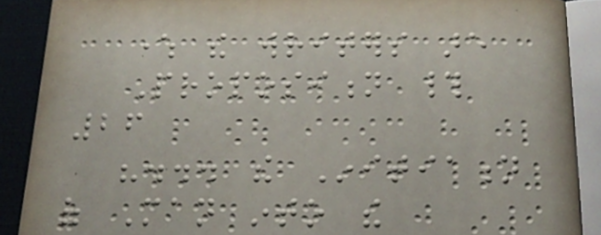where the writers are
Proposition #
26
"... the Initiation
of Man into the
